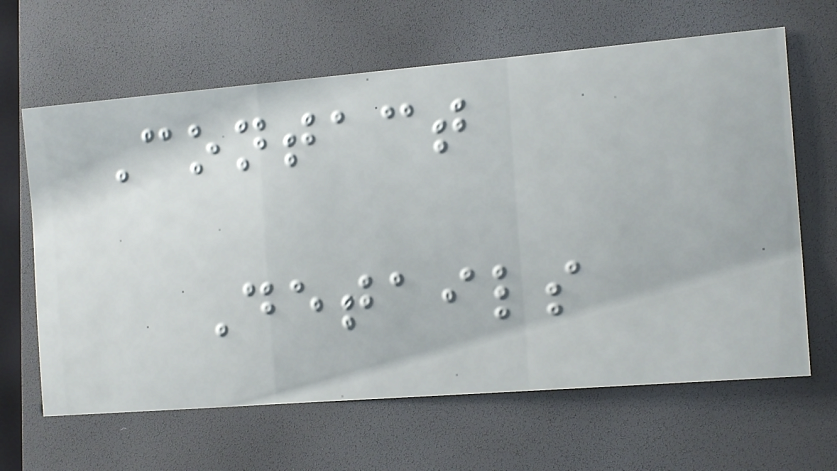Contact
Details
